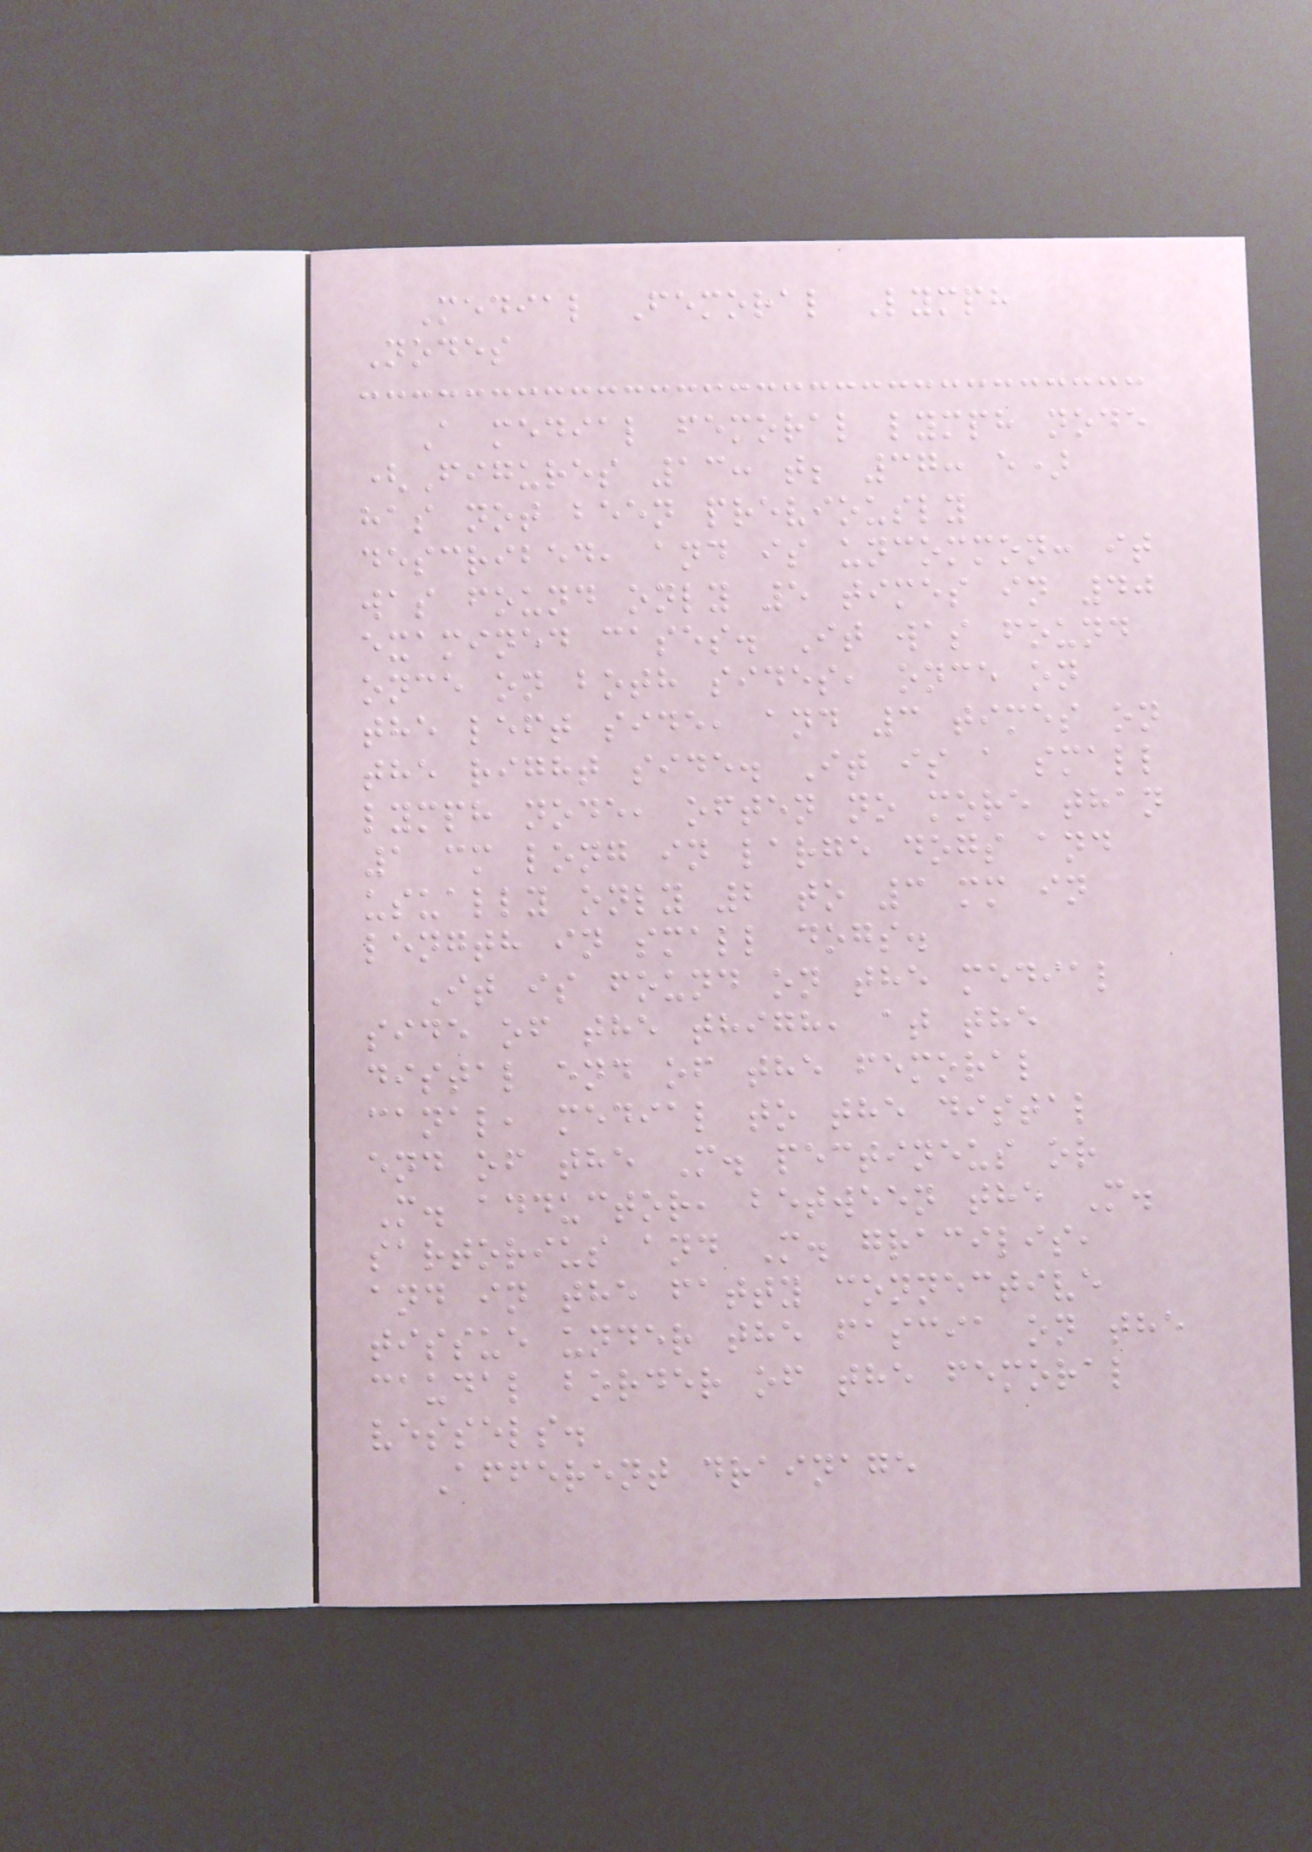Medial Femoral Lymph
Nodes
A medial femoral lymph node
(Figures 13: t; 37: e)
has not been previously
described, and is uncommon: it
was found only 5 times in 40
examined cases. It was found
once on both sides, once on
the left side, and 3 times on
the right side. It is a small
lymph node, often no more than
1 cm long in large dogs and
usually only 2 to 3 mm in
length in small dogs.
It is found on the medial
side of the thigh, at the
distal end of the femoral
canal, medial to the distal
end of the M. pectineus or
M. adductor, between the M.
sartorius and M. gracilis,
and in the fatty connective
tissue under the fascia on the
caudal border of the femoral
vessels.
Afferent drainage
